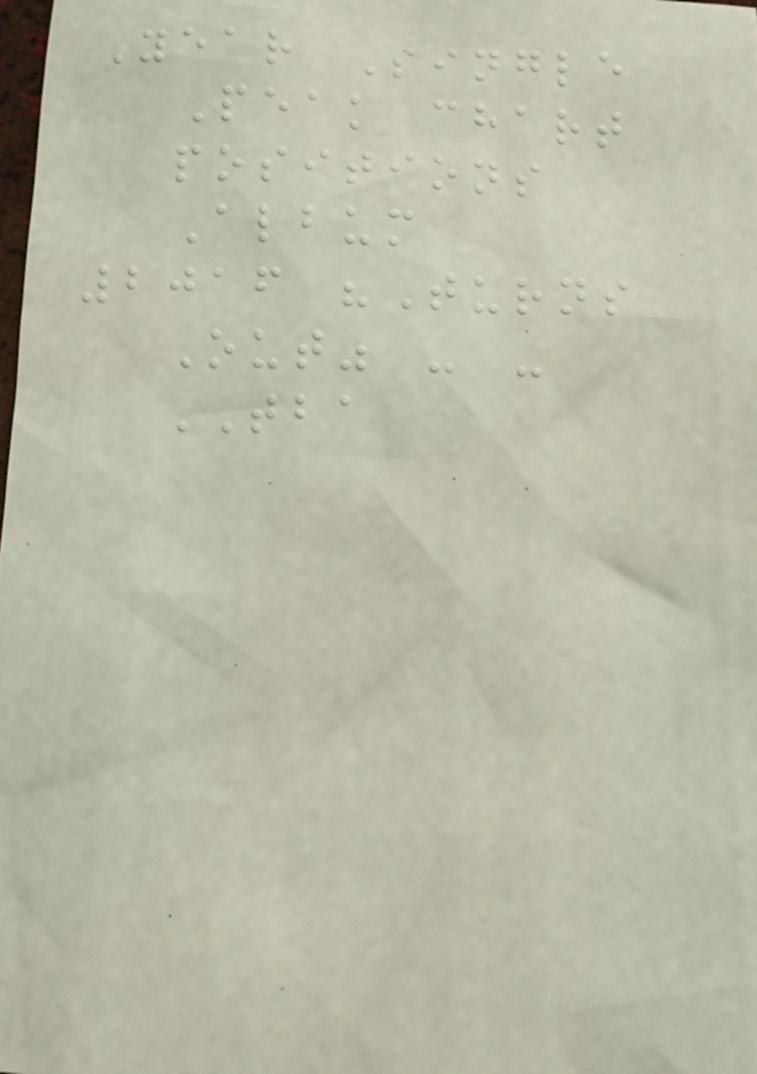Year Single
Peak chart
positions
Album
2016 "Turns
Out" - -
TBA
